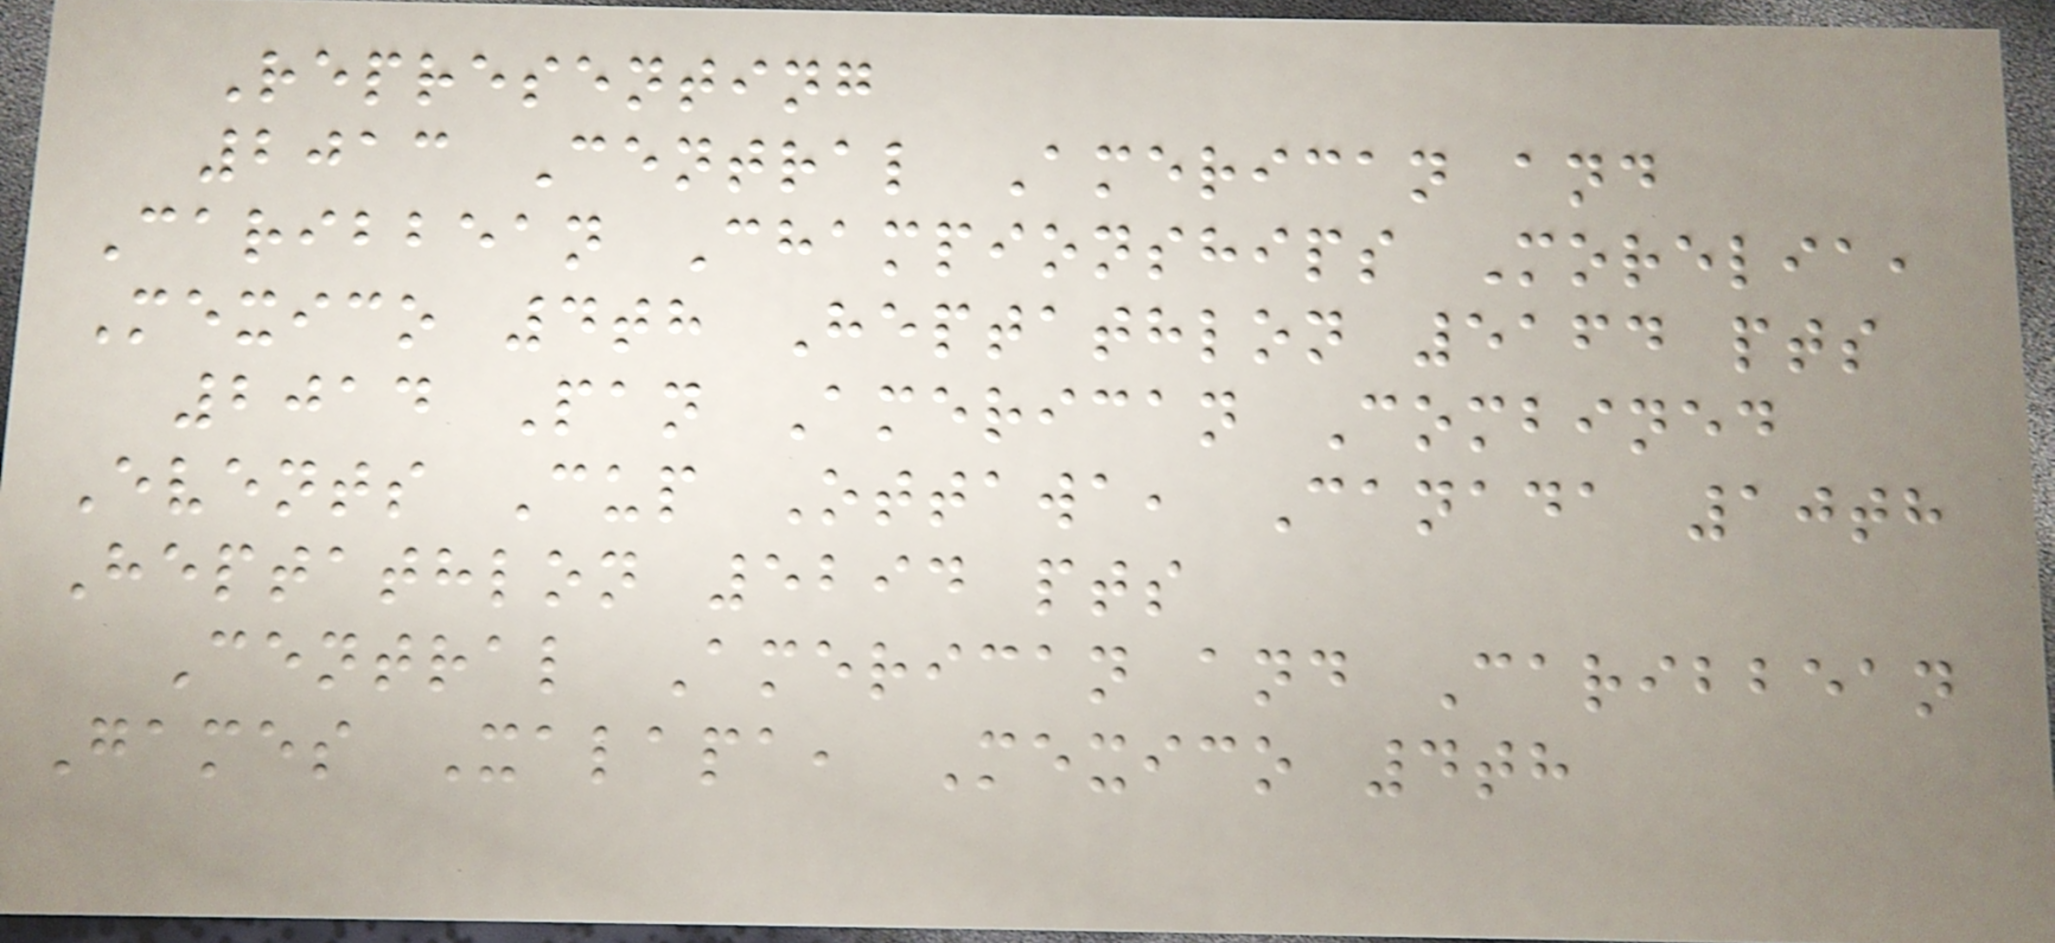Representing
2013 Central American and
Caribbean Championships Morelia,
Mexico 4th Heptathlon 5164 pts
2014 Pan American Combined
Events Cup Ottawa, Canada 10th
Heptathlon 5294 pts
Central American and Caribbean
Games Xalapa, Mexico 4th
